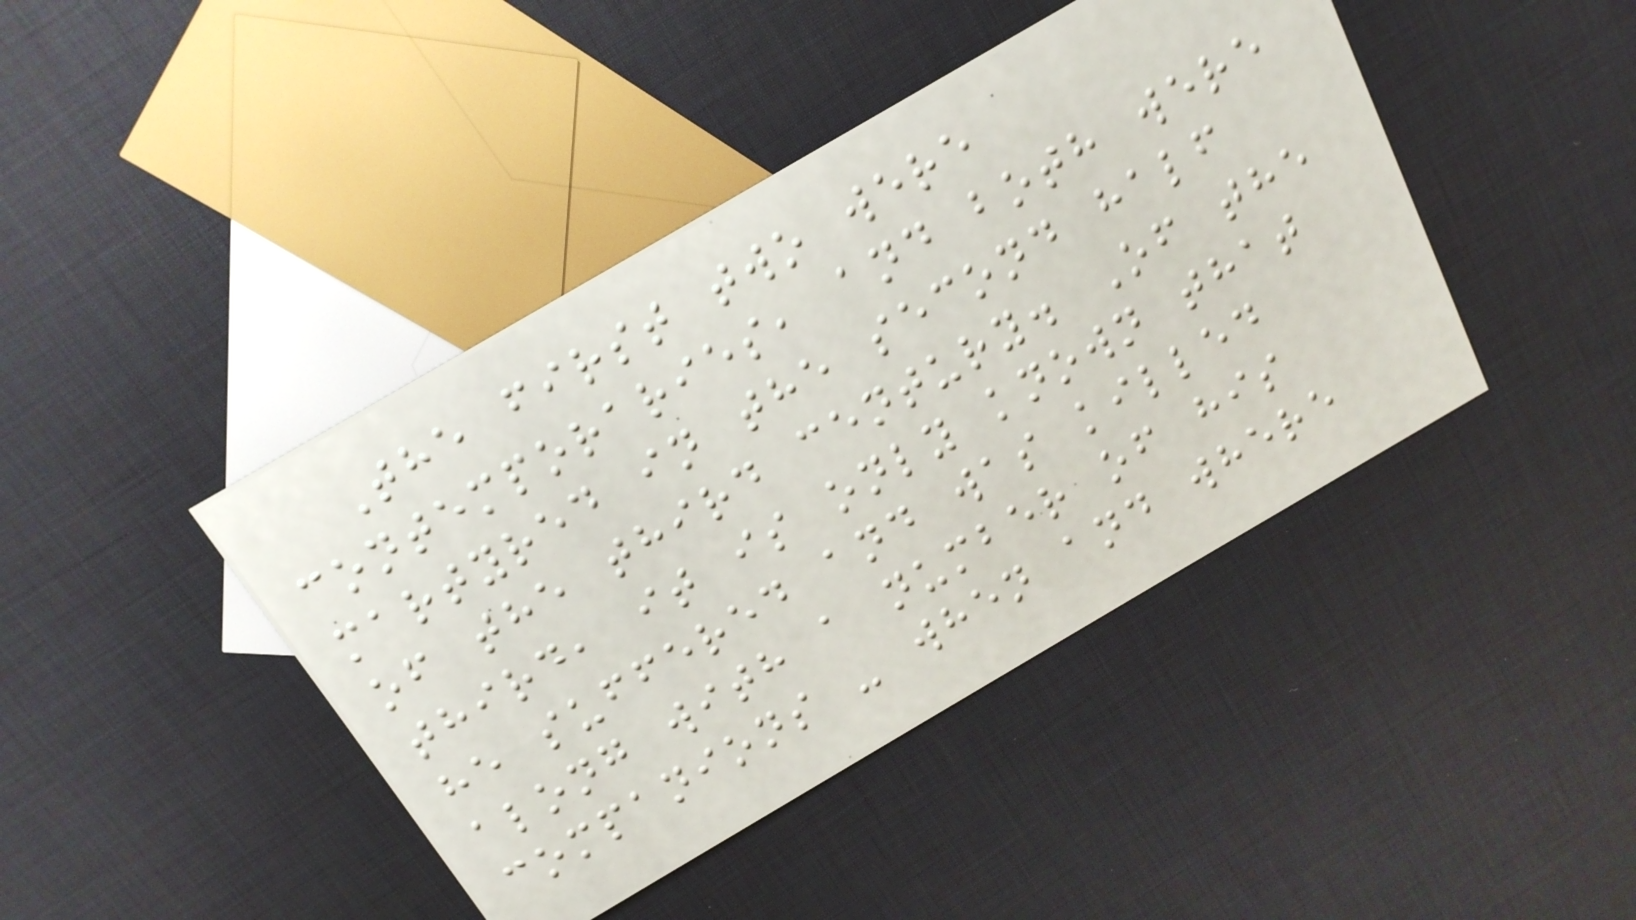The first two were
contemporaries, and both were
martyred in the second half
of the third century. Of the
third, it is only known that
he suffered and was killed
along with a number of his
companions - when and where
